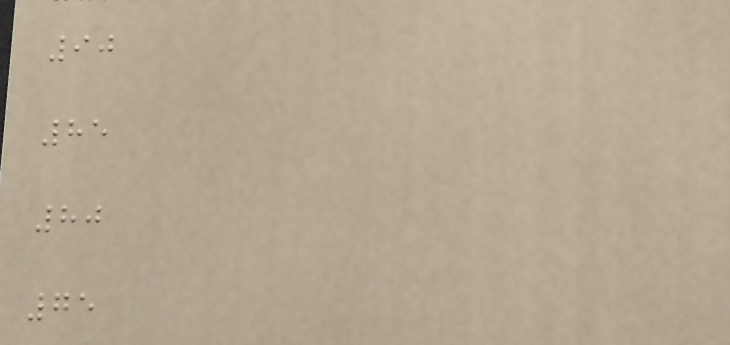90
85
80
75
